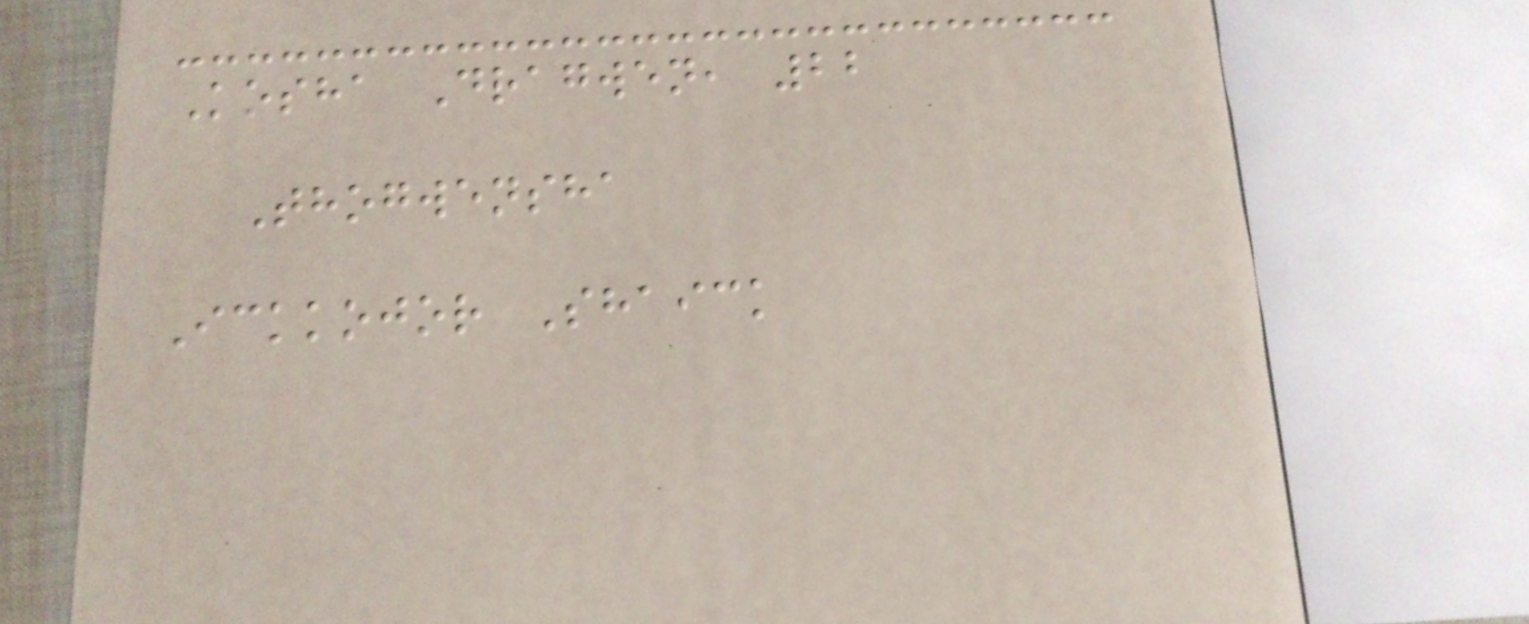Kosha Dragwen, 22
Thogwensha
Ickkojor Shaick
